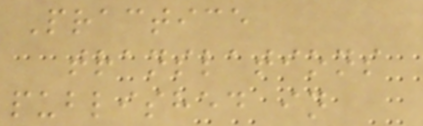Practice
translations
published in
